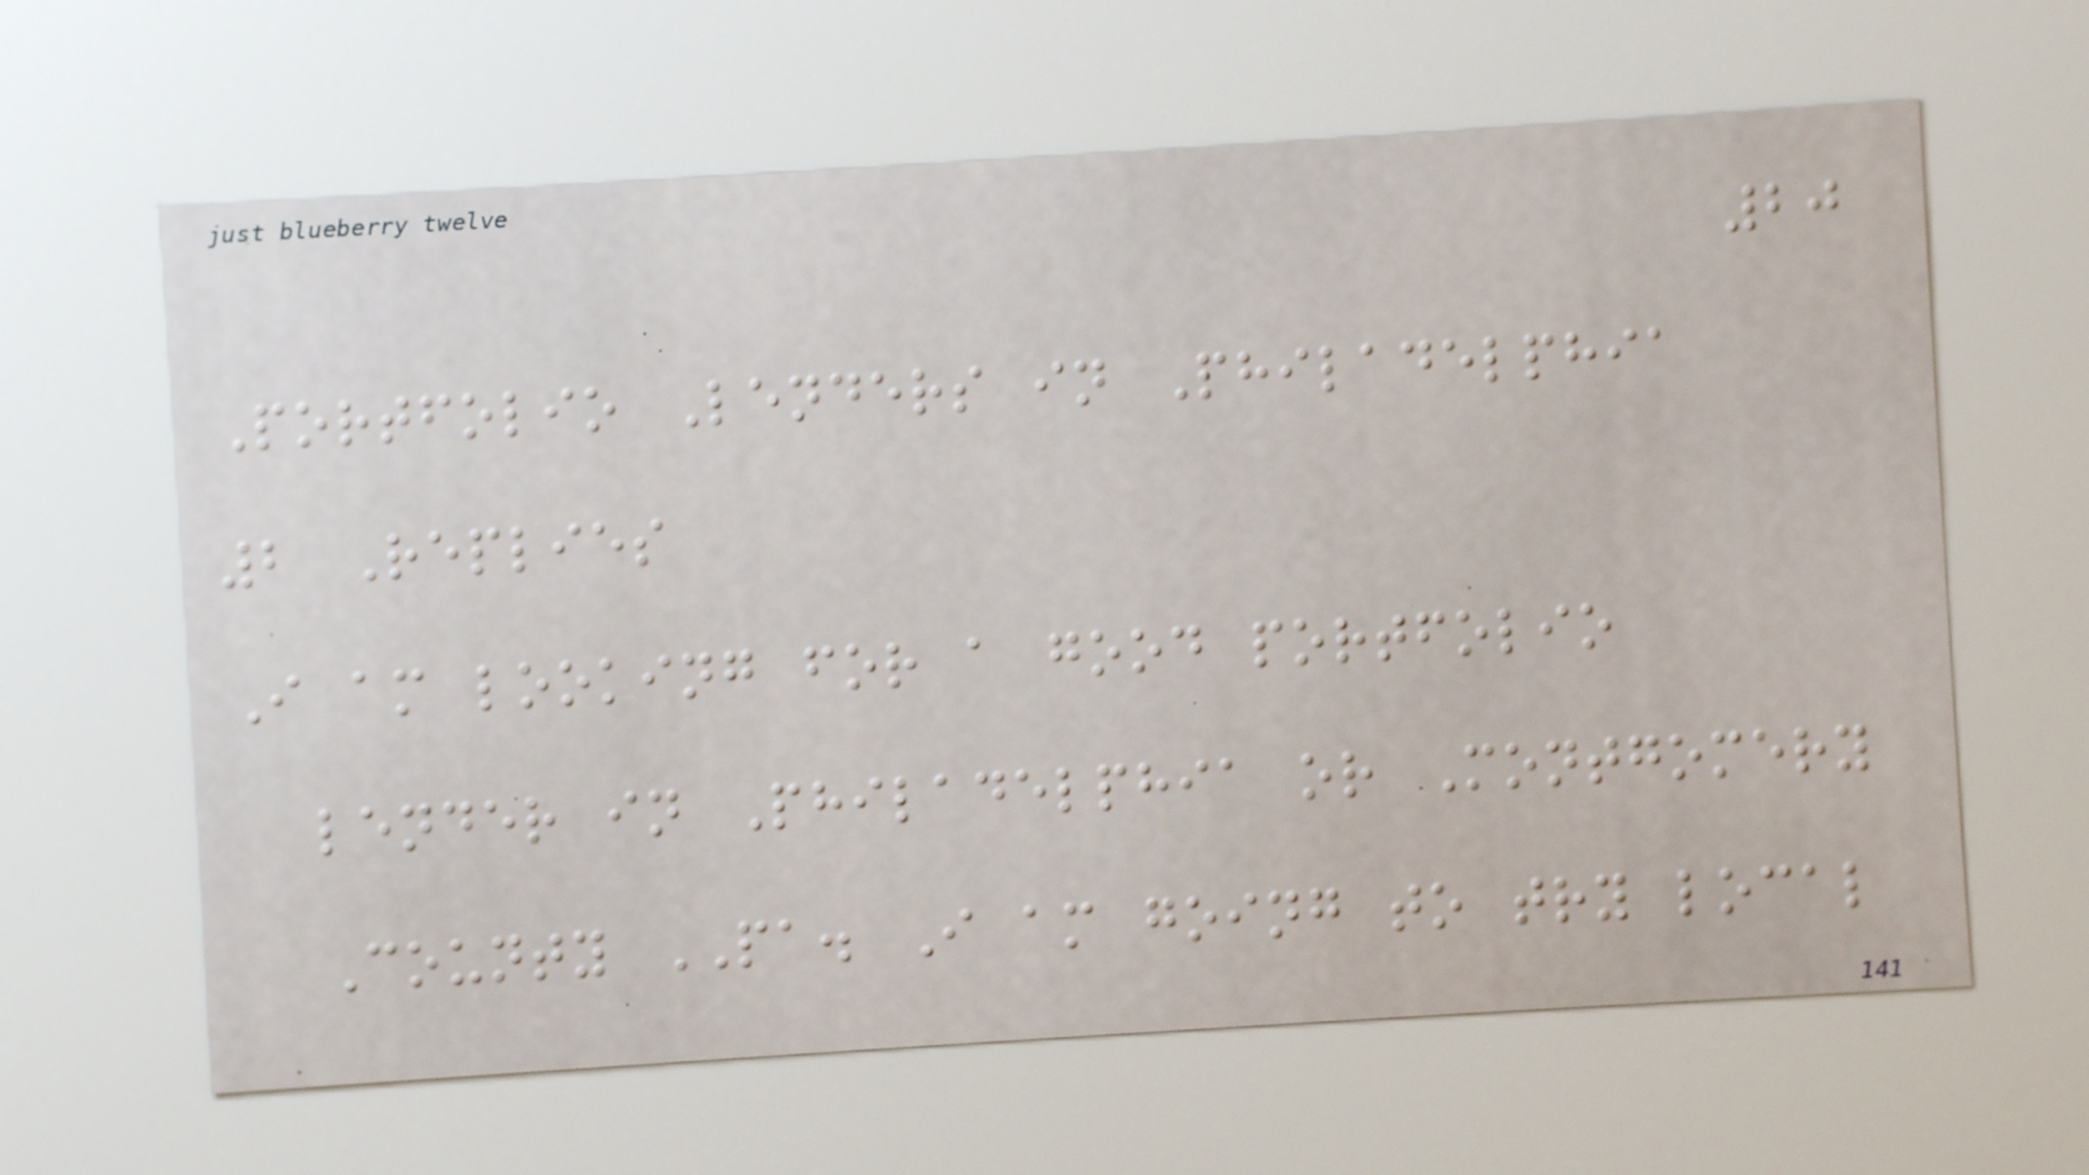20
Portfolio Lenders in Philadelphia
2 Replies
I am looking for a good portfolio
lender in Philadelphia or Montgomery
County PA. I am going to try local
